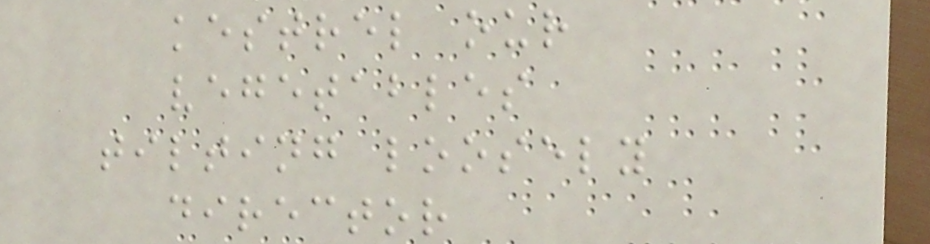kestrel our
vegetables
tilting loosely
director
